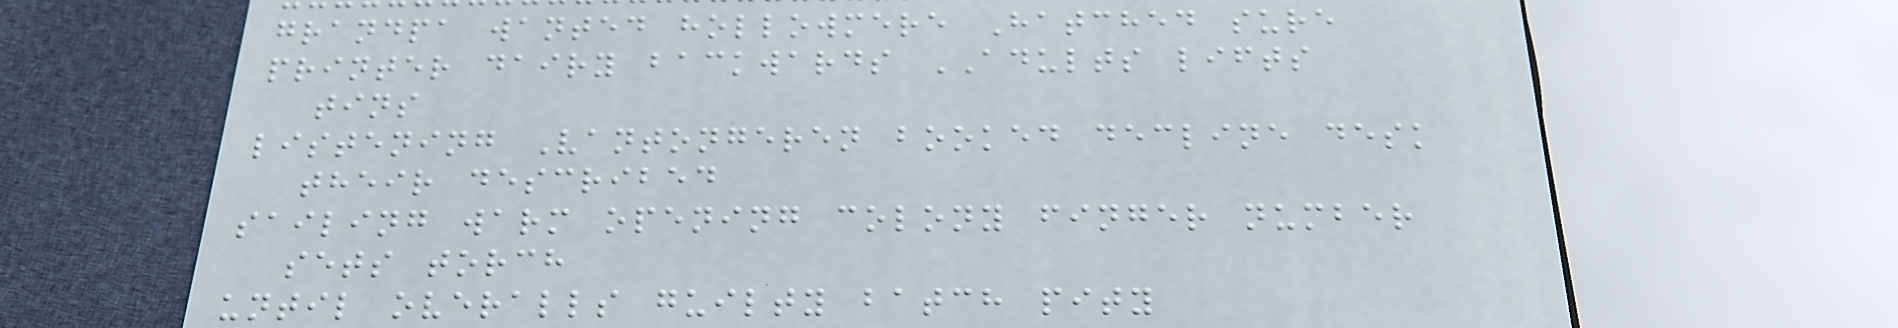grandpa wanted hollowmere Hatched sure
printer dairy backwards ADULTS lifts
tins
listening Vantongeren booked decline desk
their described
sailing warm opening colony finger number
sets torch
until overalls guilty batch pity
